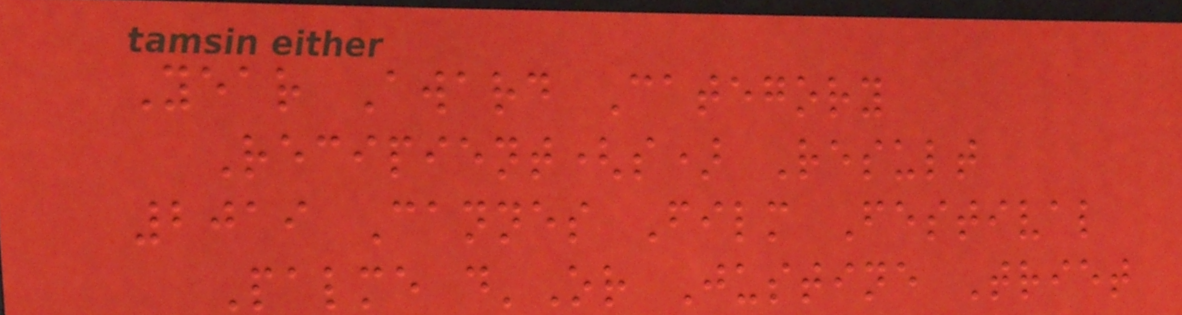Year Award Category
Recipient(s) Result
2019 Cannes Film Festival
Palme d'Or Justine Triet
